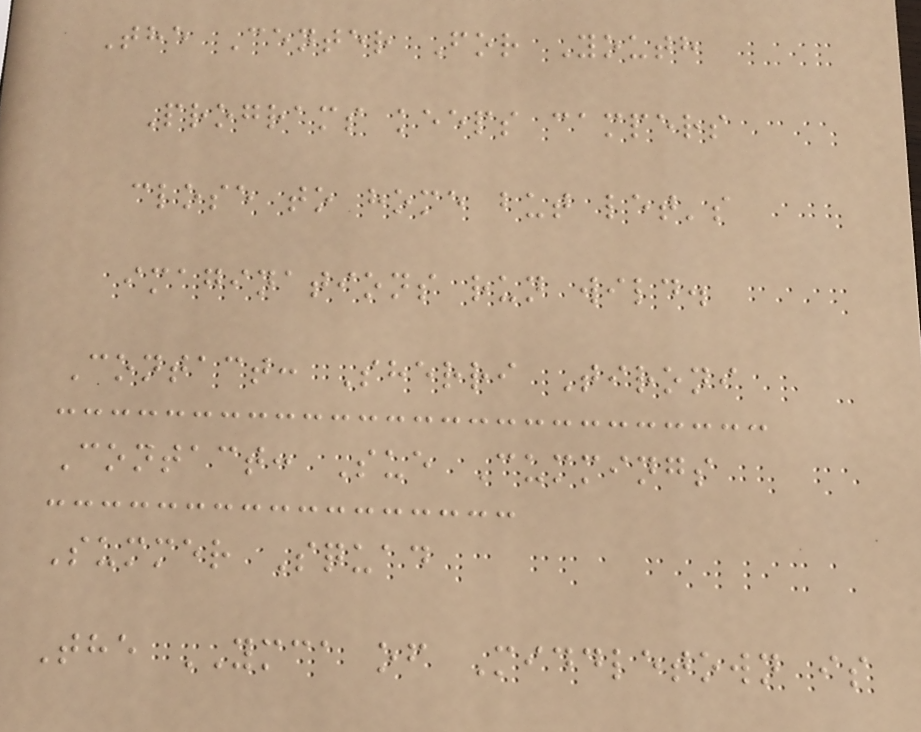The Center For Youth
Programs keeps campers
close to home but let's
imaginations run wild.
Contact: Sherri Tironi
Contact: Sue Cummings
Summer Squad
The YMCA of Middletown is
